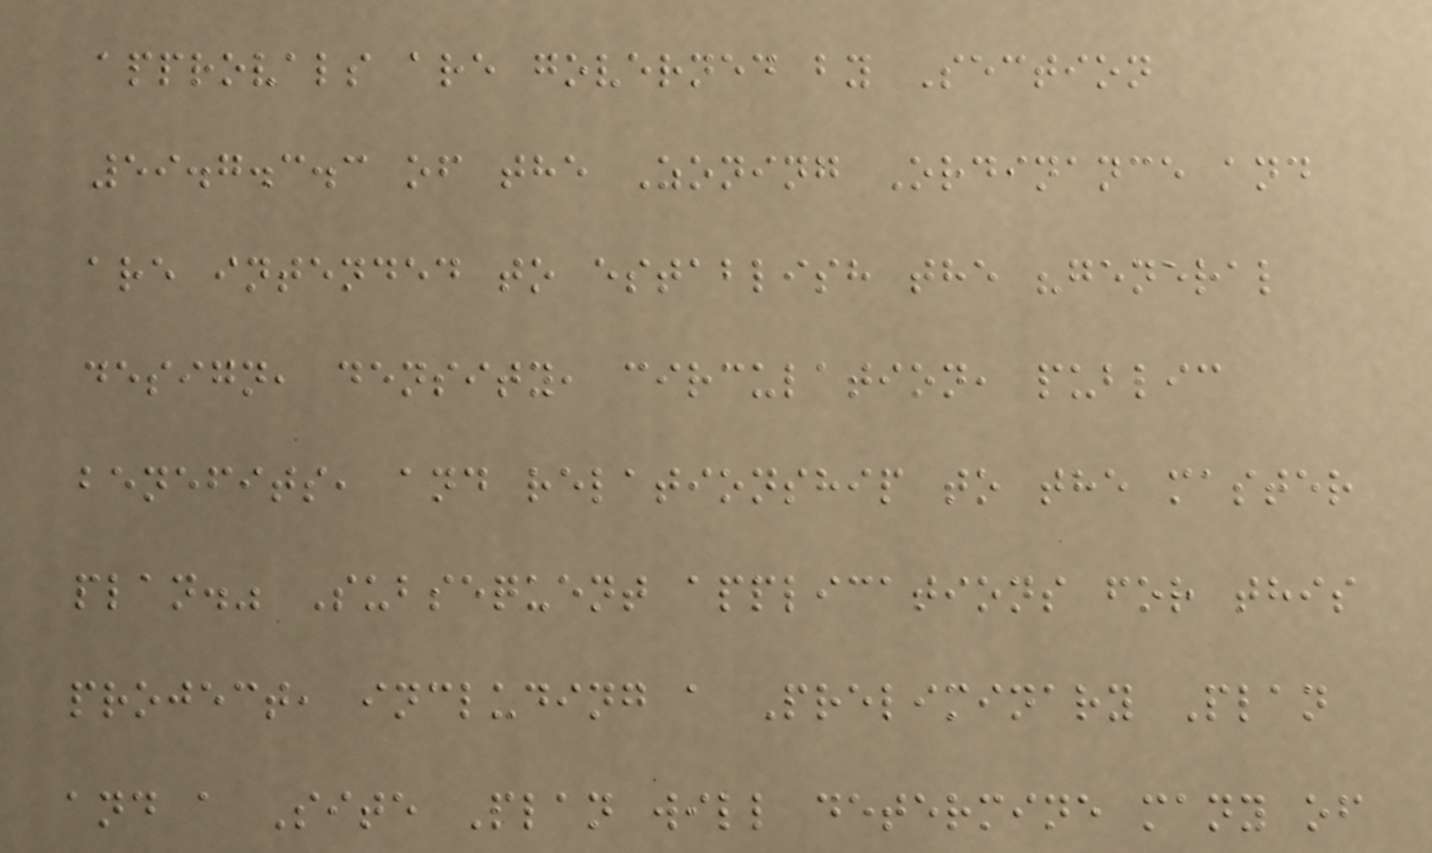approvals are governed by Section
59.7.3.3 of the Zoning Ordinance and
are intended to establish the "general
design, density, circulation, public
benefits, and relationship to the master
plan." Subsequent applications for this
project, including a Preliminary Plan
and a Site Plan will determine many of
